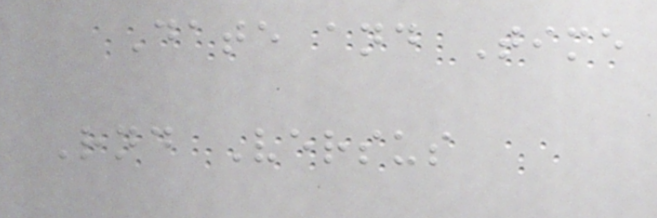Date and Time
Rnd Versus
